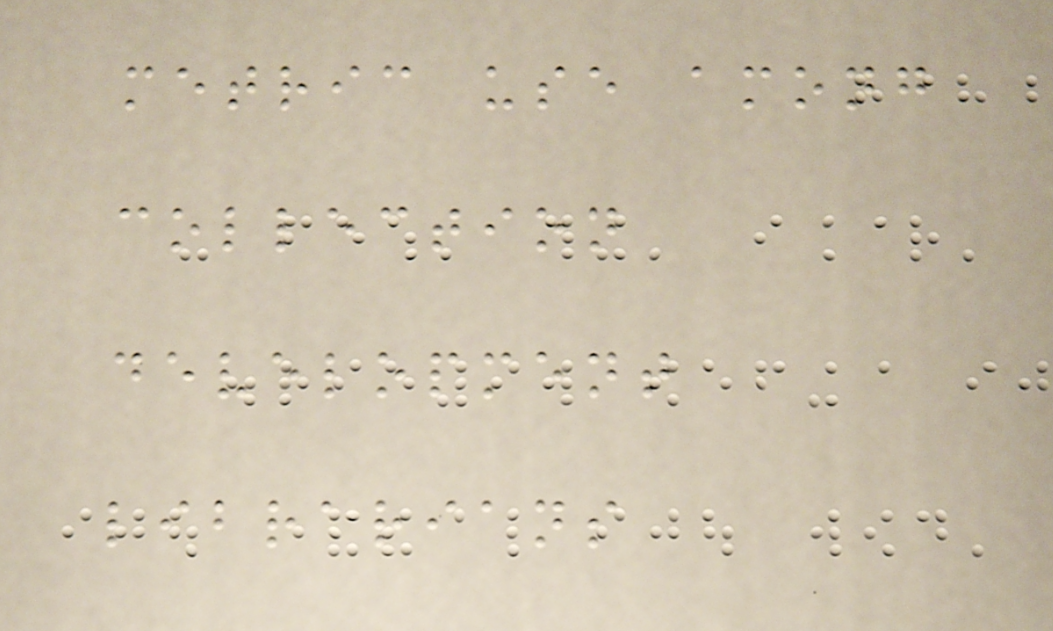metric use among
collection
development
librarians
